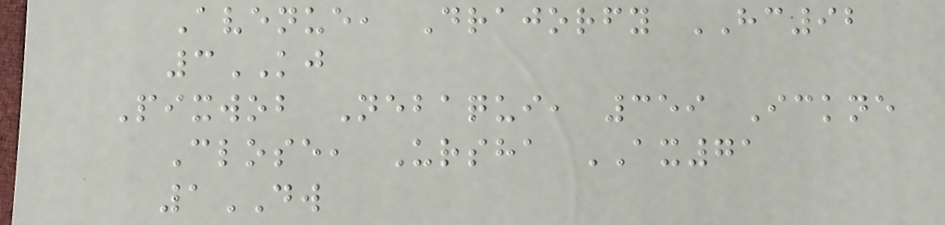Avenue, Drajorfy HC92
3KJ
Pixwob Nebaqui, 359 Ickne
Close, Ursha AX71
1DW
